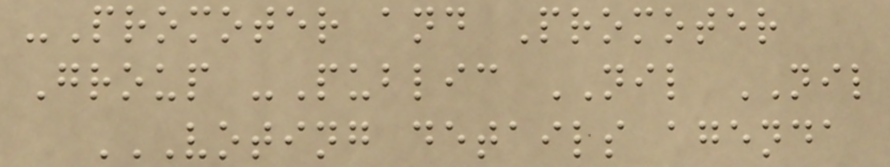-Promoter and Promoter
Group -Public NIL NIL
VOTING DETAILS AGENDA
